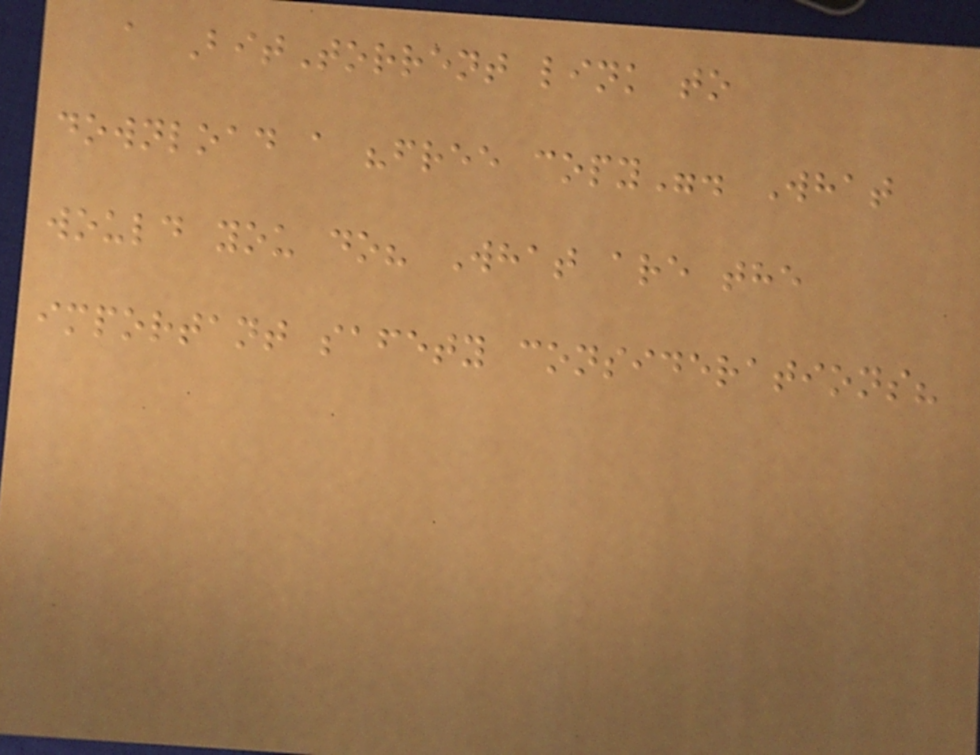a BitTorrent link to
download a "free copy". What
would you do? What are the
important safety considerations?
